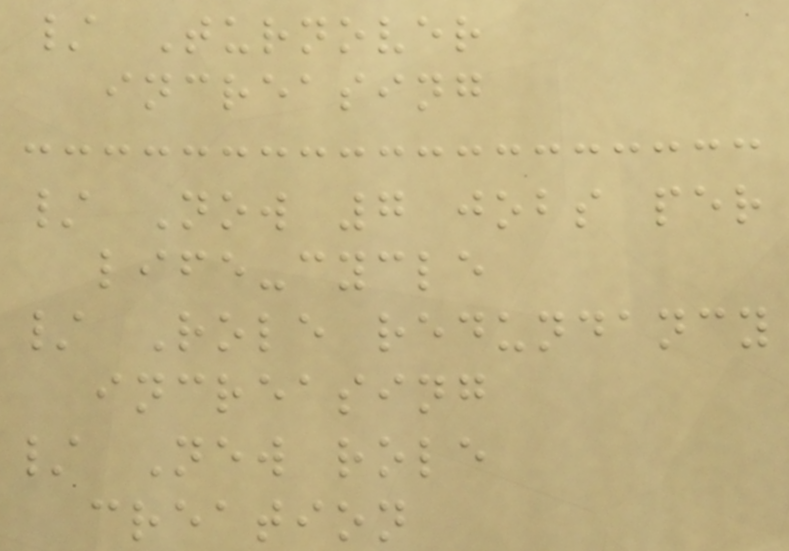/ Turnover
increasing
/ Now 7 jobs per
life-cycle
/ Role redundancy
increasing
/ New role
creation
